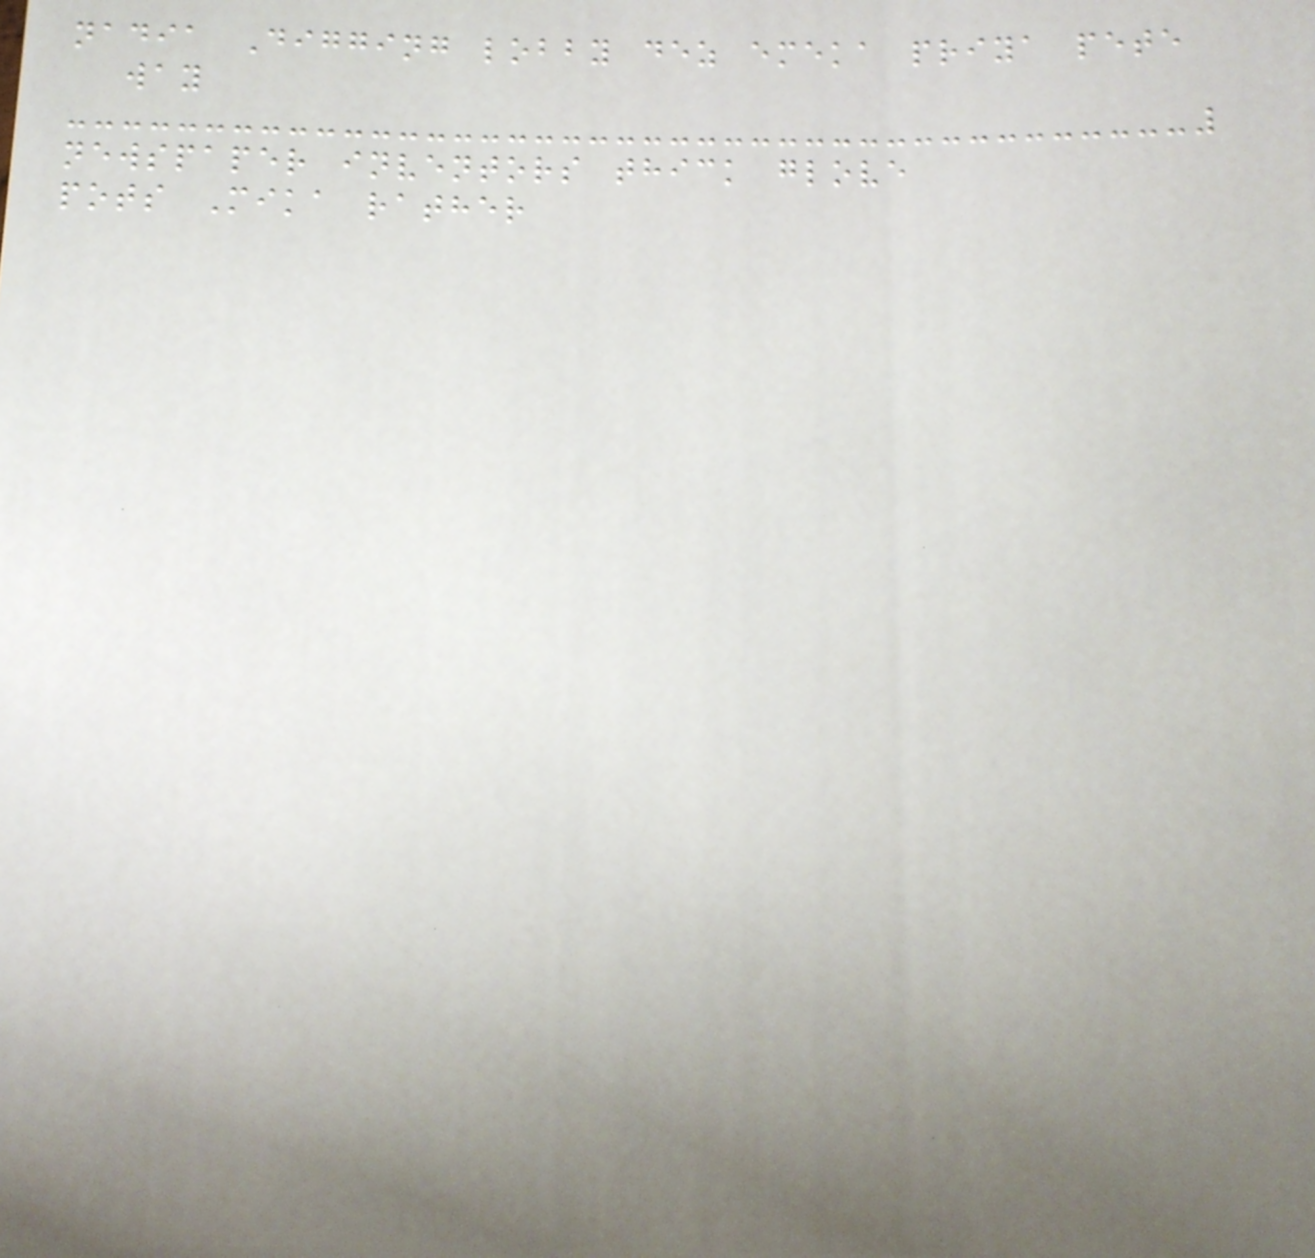nadia Digging lobby dez emeka priya pete
way
newspaper inventors thick glove
pots Mika rather
